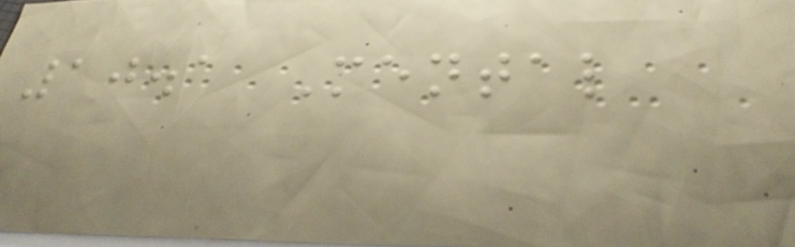10.1 Mental
